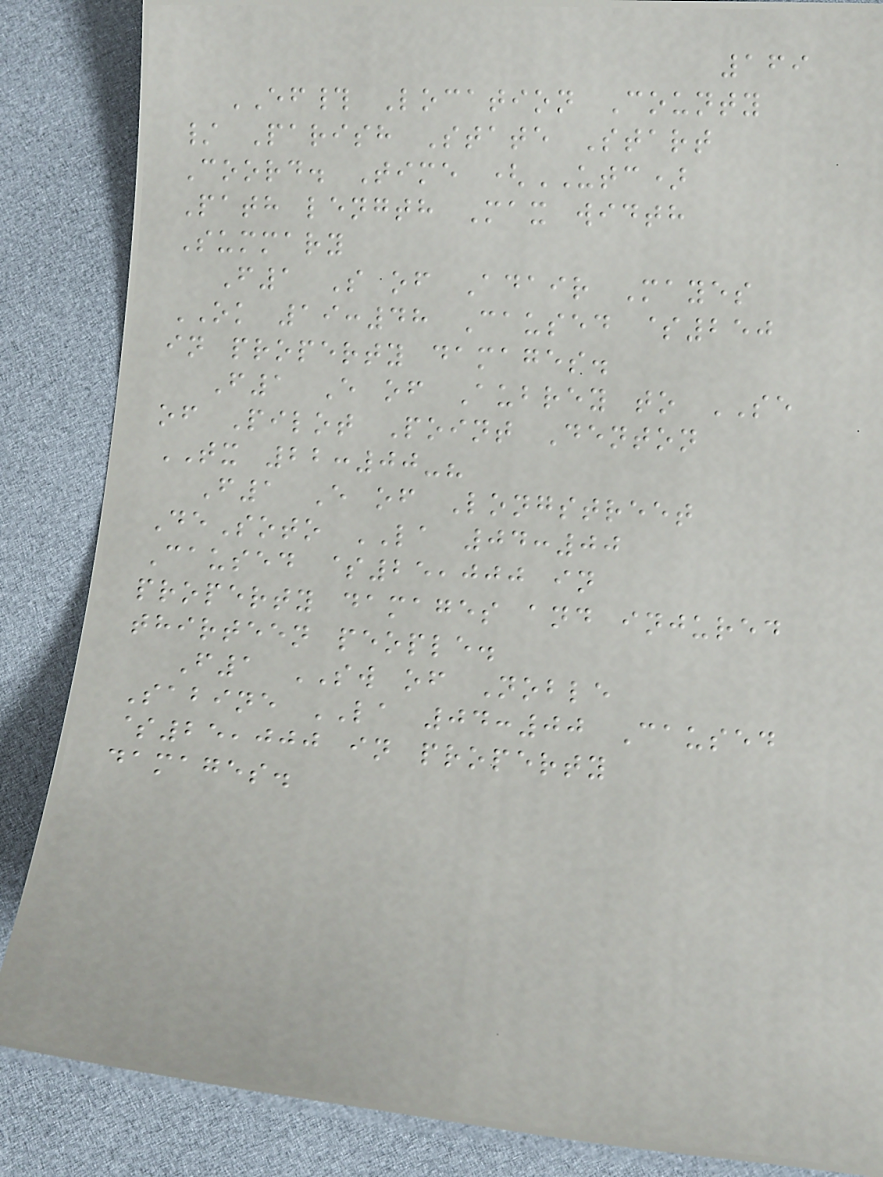169
EF# Location County
/ Parish State Start
Coord. Time (UTC)
Path length Max width
Summary
F1 S of Adair Mayes
OK 19:48 Caused $250
in property damages.
F1 E of Aubrey to SE
of Pilot Point Denton
TX 22:00-?
F1 E of Longstreet
DeSoto LA 04:00
Caused $25,000 in
property damages and injured
thirteen people.
F1 SW of Noble
Sabine LA 04:00 Caused
$25,000 in property
damages.
